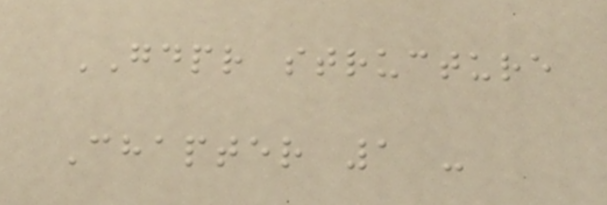GDPR structure
Chapter 1 -
